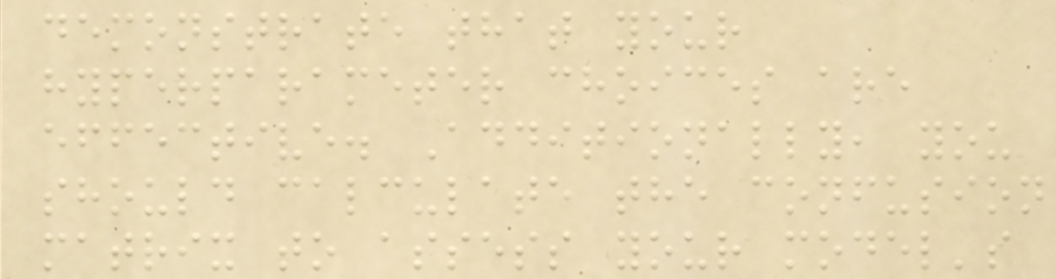demonstrate that your
hyperparameter choices are
effective. Additionally, you
should calculate the confusion
matrix to assess your model's
